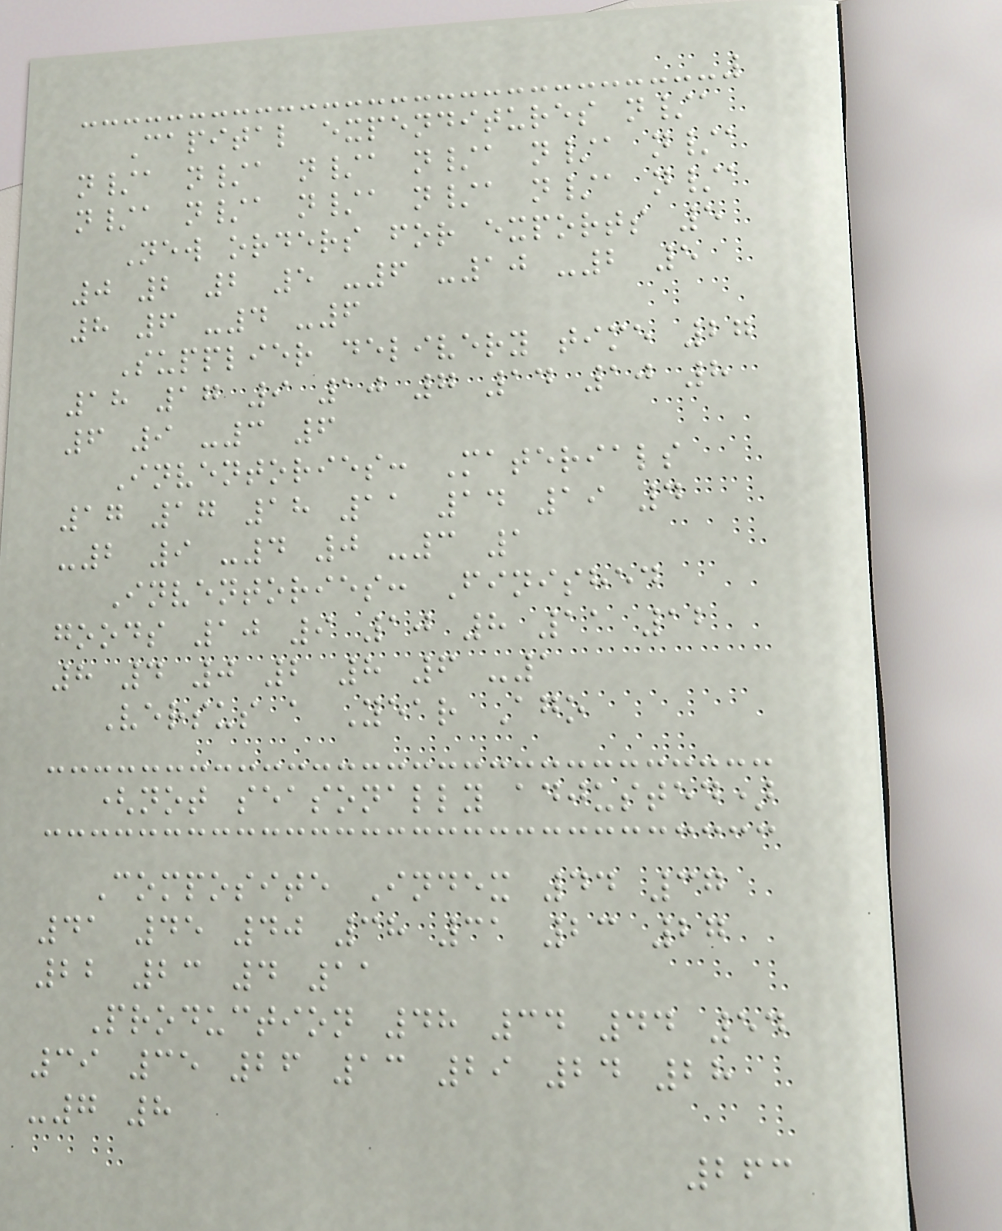Capital expenditures n/a
n/a n/a n/a n/a n/a n/a
n/a n/a n/a n/a n/a n/a
New orders for exports 5
0 2 2 5 -6 -10 -2 5
8 6 -4 -6
Supplier delivery time 27
18 17 9 10 7 14 10 8
6 9 -3 6
Inventories: Materials
17 17 18 11 14 19 4
-2 9 -4 0 -3 1
Inventories: Finished
goods 10 9 10 8 11 12
8 4 0 2 8 6 -1
Versus a Year Ago
(not seasonally adjusted)
Composite Index 44 37
41 45 40 38 31 23 27
22 23 4 11
Production 48 34 44 54
39 35 26 13 29 24 28
-7 8
263
